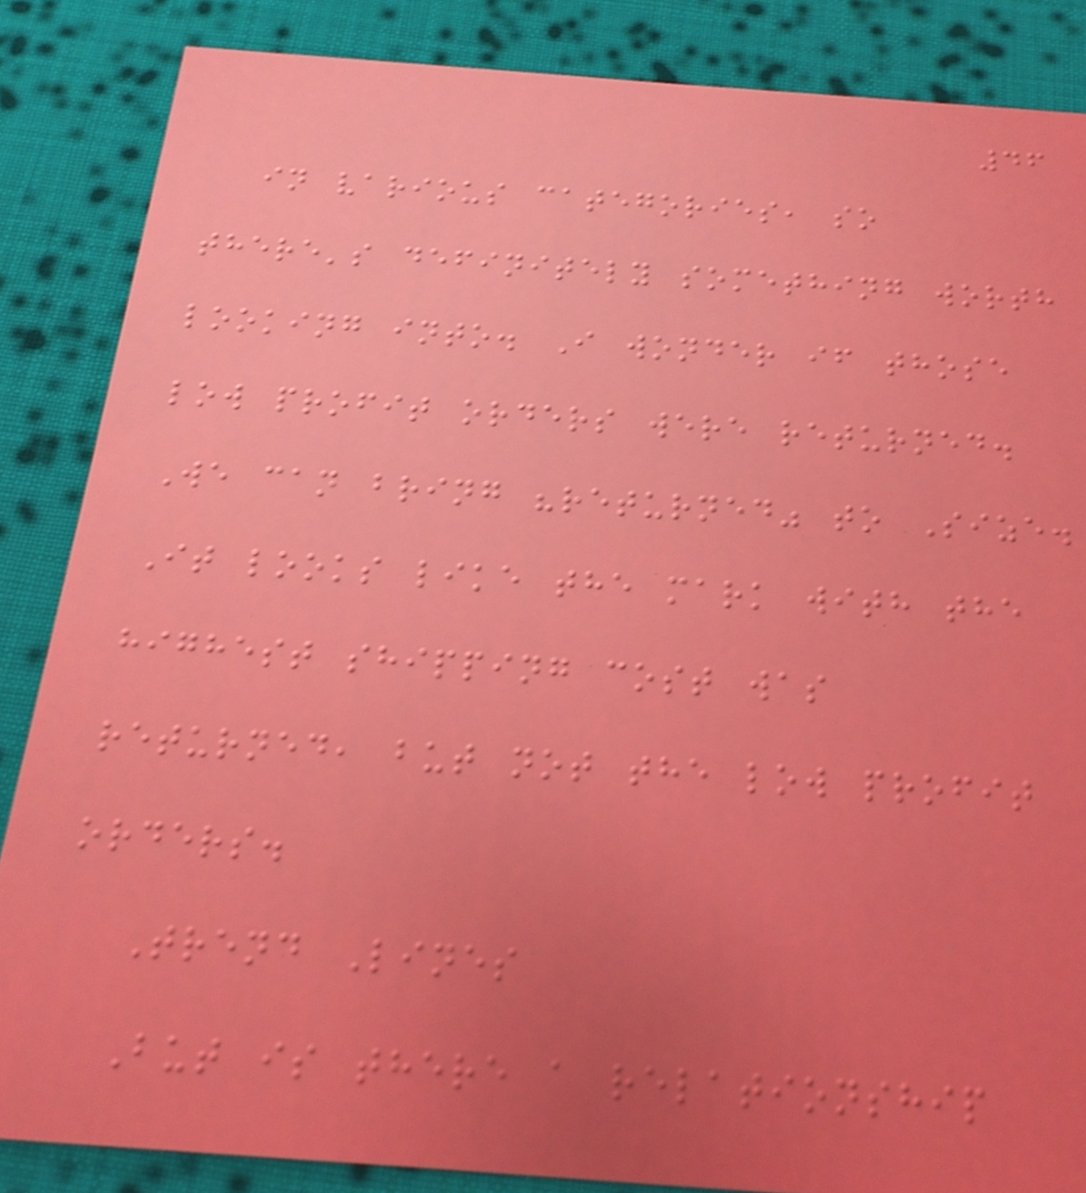46
in various categories, so
there's definitely something worth
looking into. I wonder if those
low profit orders were returned.
We can bring "returned" to Size.
It looks like the mark with the
highest shipping cost was
returned, but not the low profit
orders.
Trend Lines
But is there a relationship
